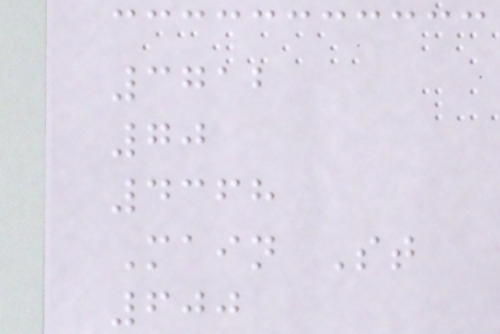3712
70
4368
Main St
600
